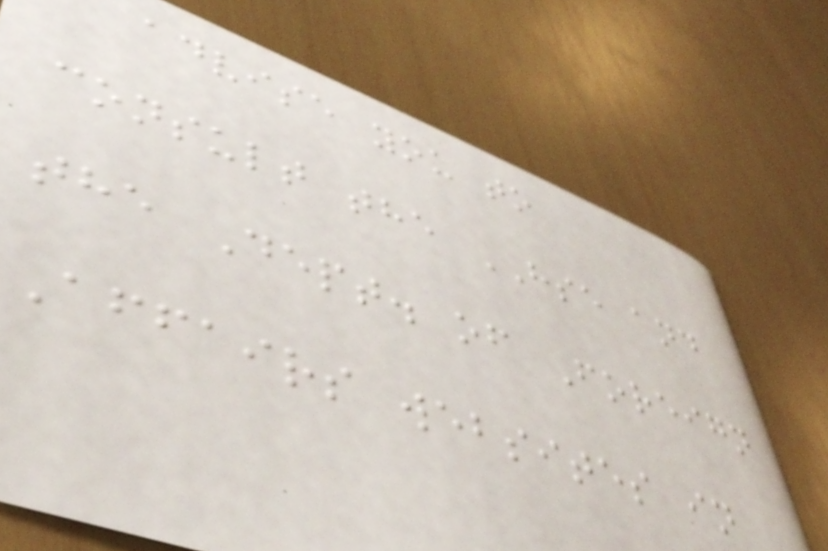advise you to
consult the HSE and
the Dept. of Foreign
Affairs websites in
